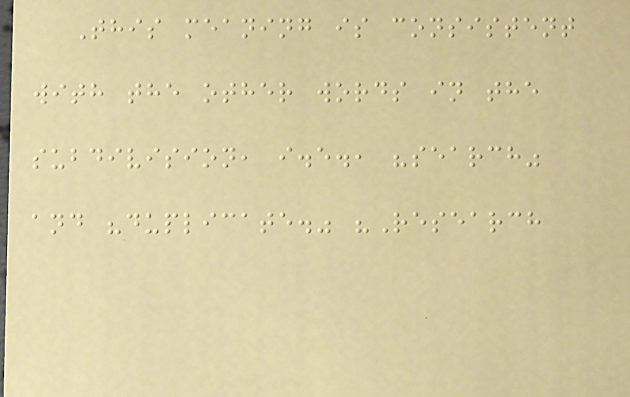This meaning is consistent
with the other words in the
subdivision, i.e., "search"
and "duplicate." "Research
